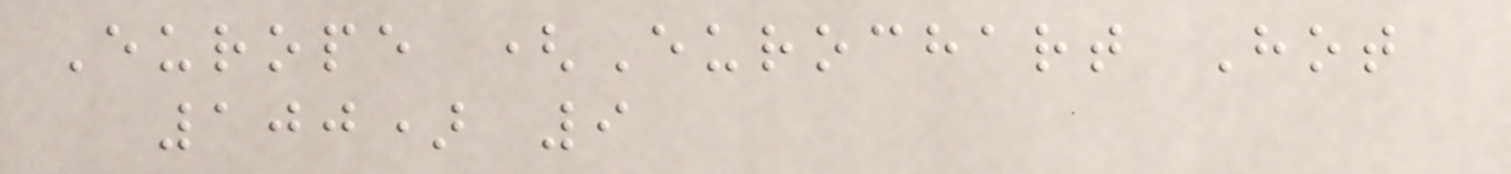Europe (Eurochart Hot
100) 9
